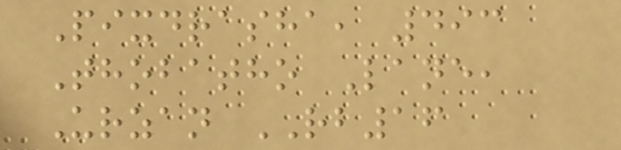Pixdrasha, 493
Thobatho Lane,
Urzan RB16
